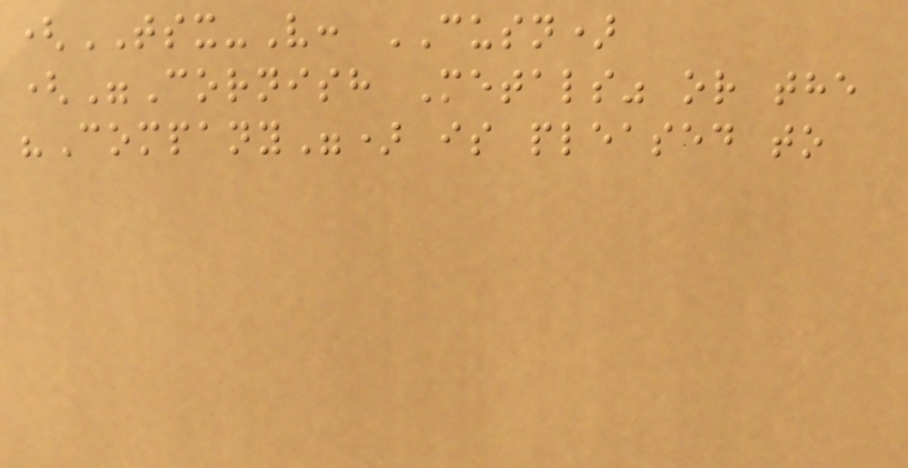(TSX-V: CUSN)
("Cornish Metals" or the
"Company") is pleased to
